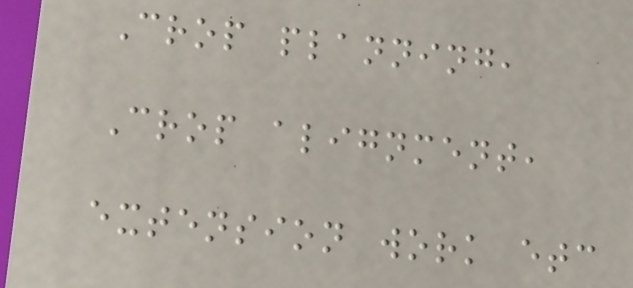Crop planning,
Crop alignment,
extension work etc
